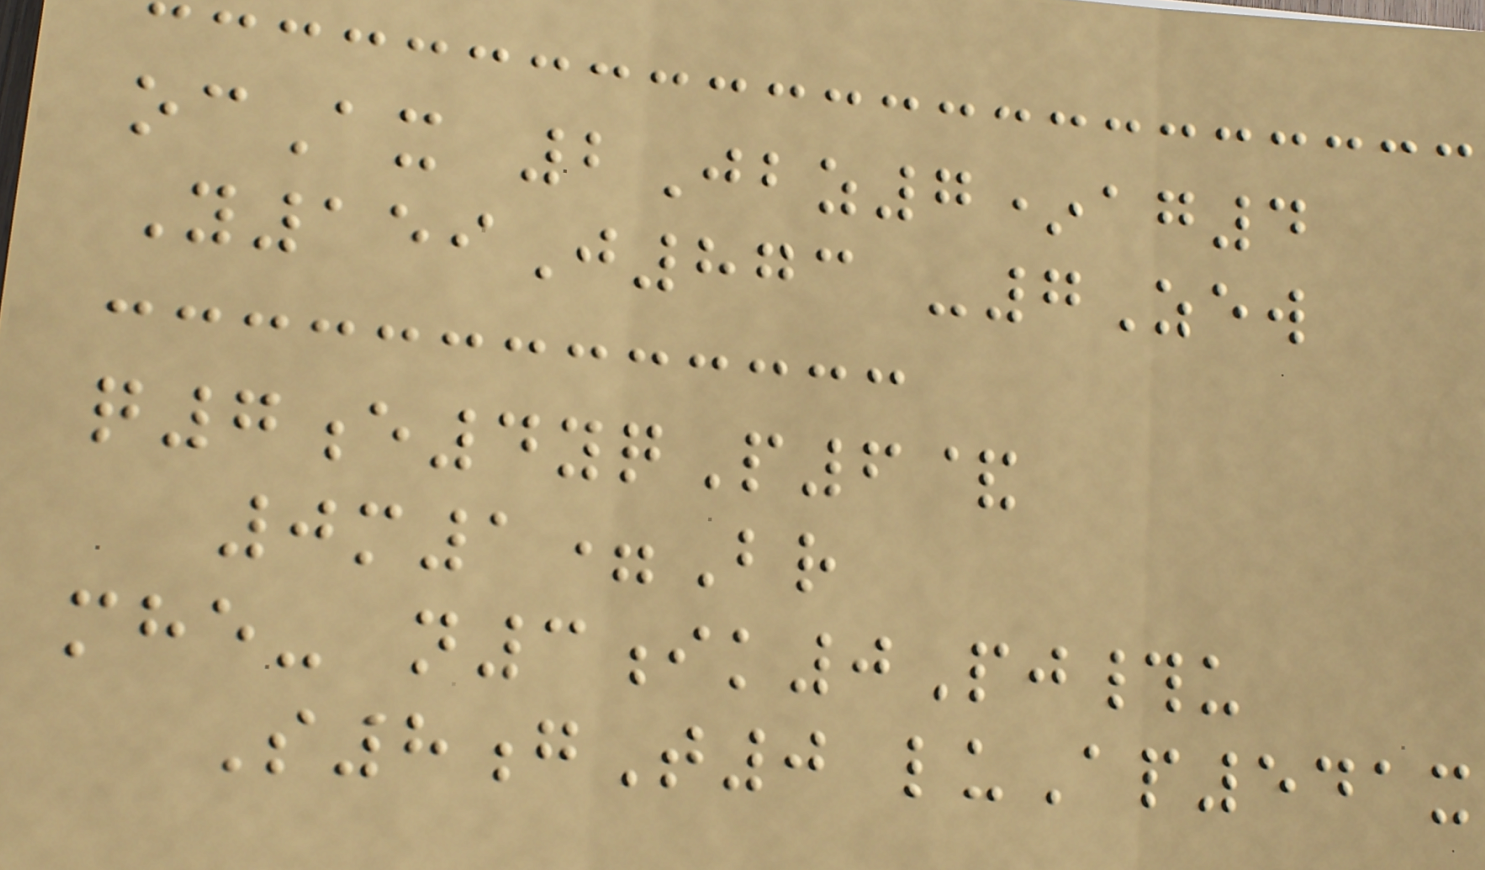ocAx 2Jbz7*ag4
Y159J873 -7Zew
q7e4yqP6&
0m1=Br
mhe- n3ik0Pj#u
S8gT0 luAp541x
